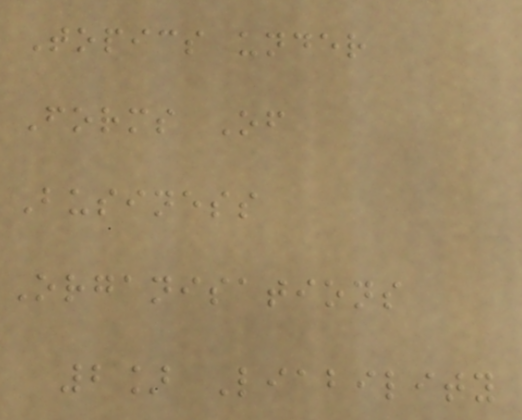Topics under
Forms Of
Business
Organisations
2] Liability
